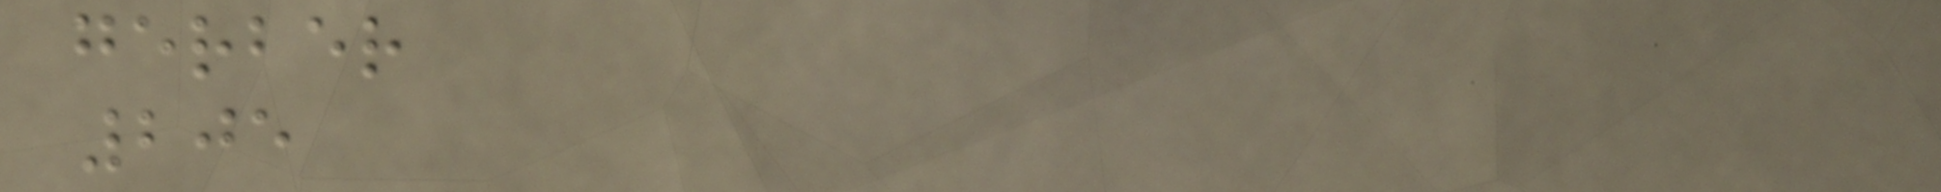gerber
205
